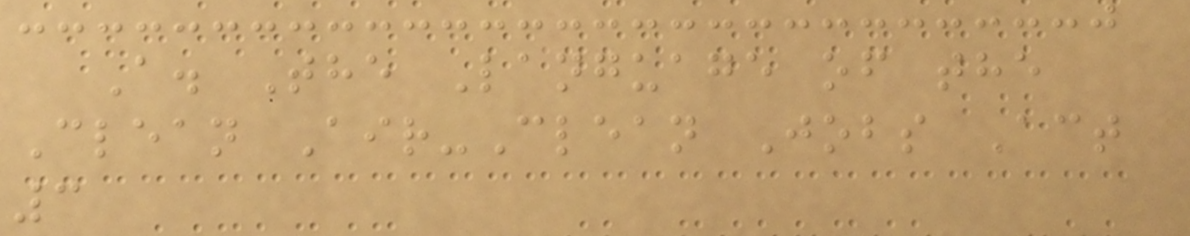A. The Language of the
Clean Air-Clean Jobs Act
3
